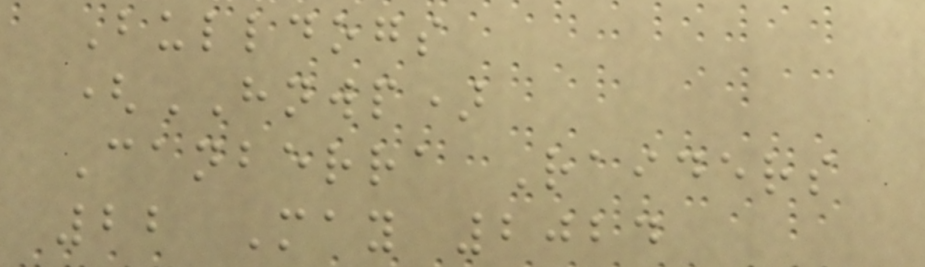Bulldogs
(HNWP)
Canberra Raiders
22 May 2024
